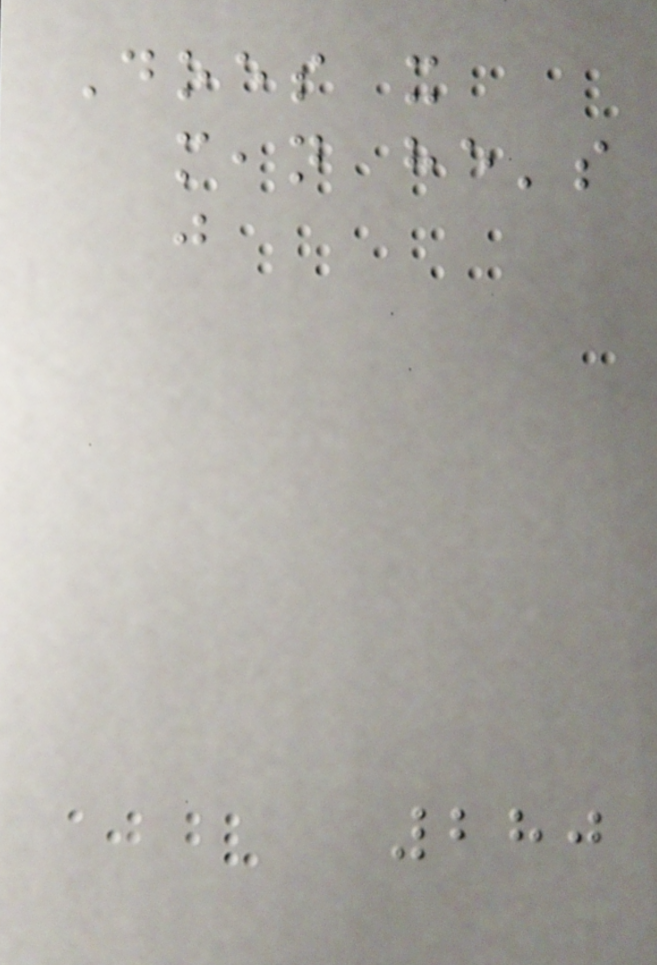Does it
mean he's
just
280
